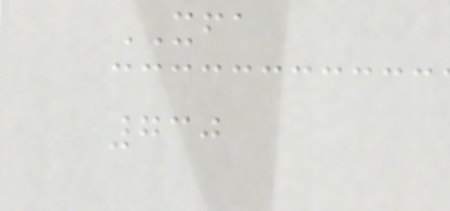XFA
730
